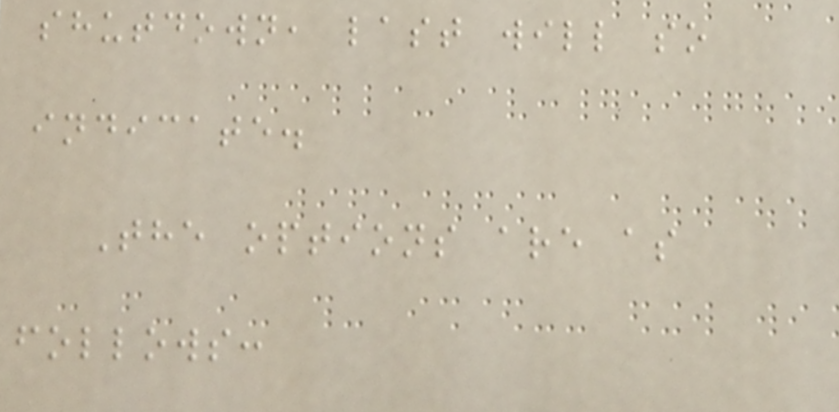shutdown, last will so
indicate.
The options are as
follows:
